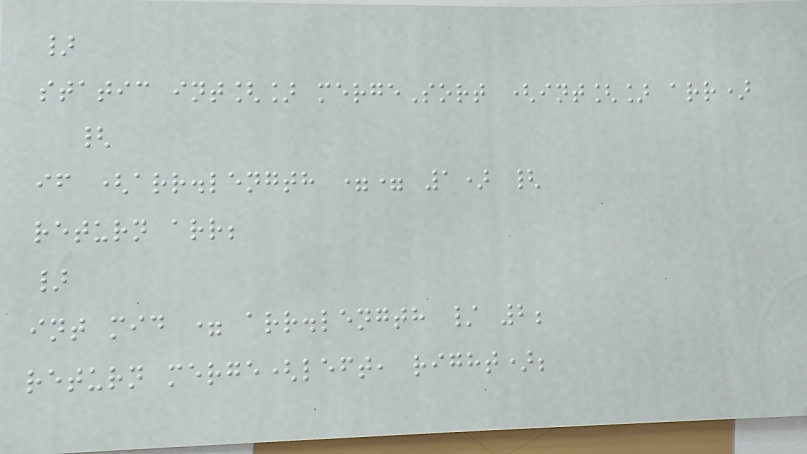}
static int[] mergeSort (int[] arr)
{
if (arr.length == 1) {
return arr;
}
int mid = arr.length / 2;
return merge(left, right);
